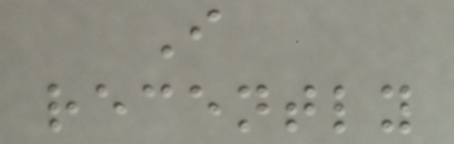I
recently
